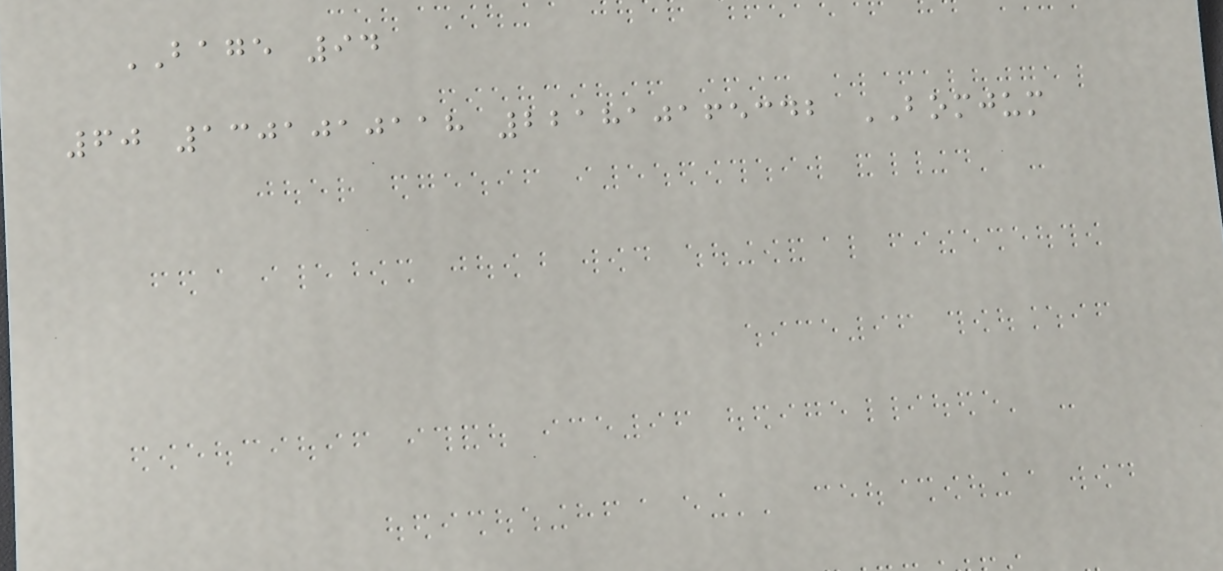BAGE 94
60 1301010118 221810165342 BOMJUM
